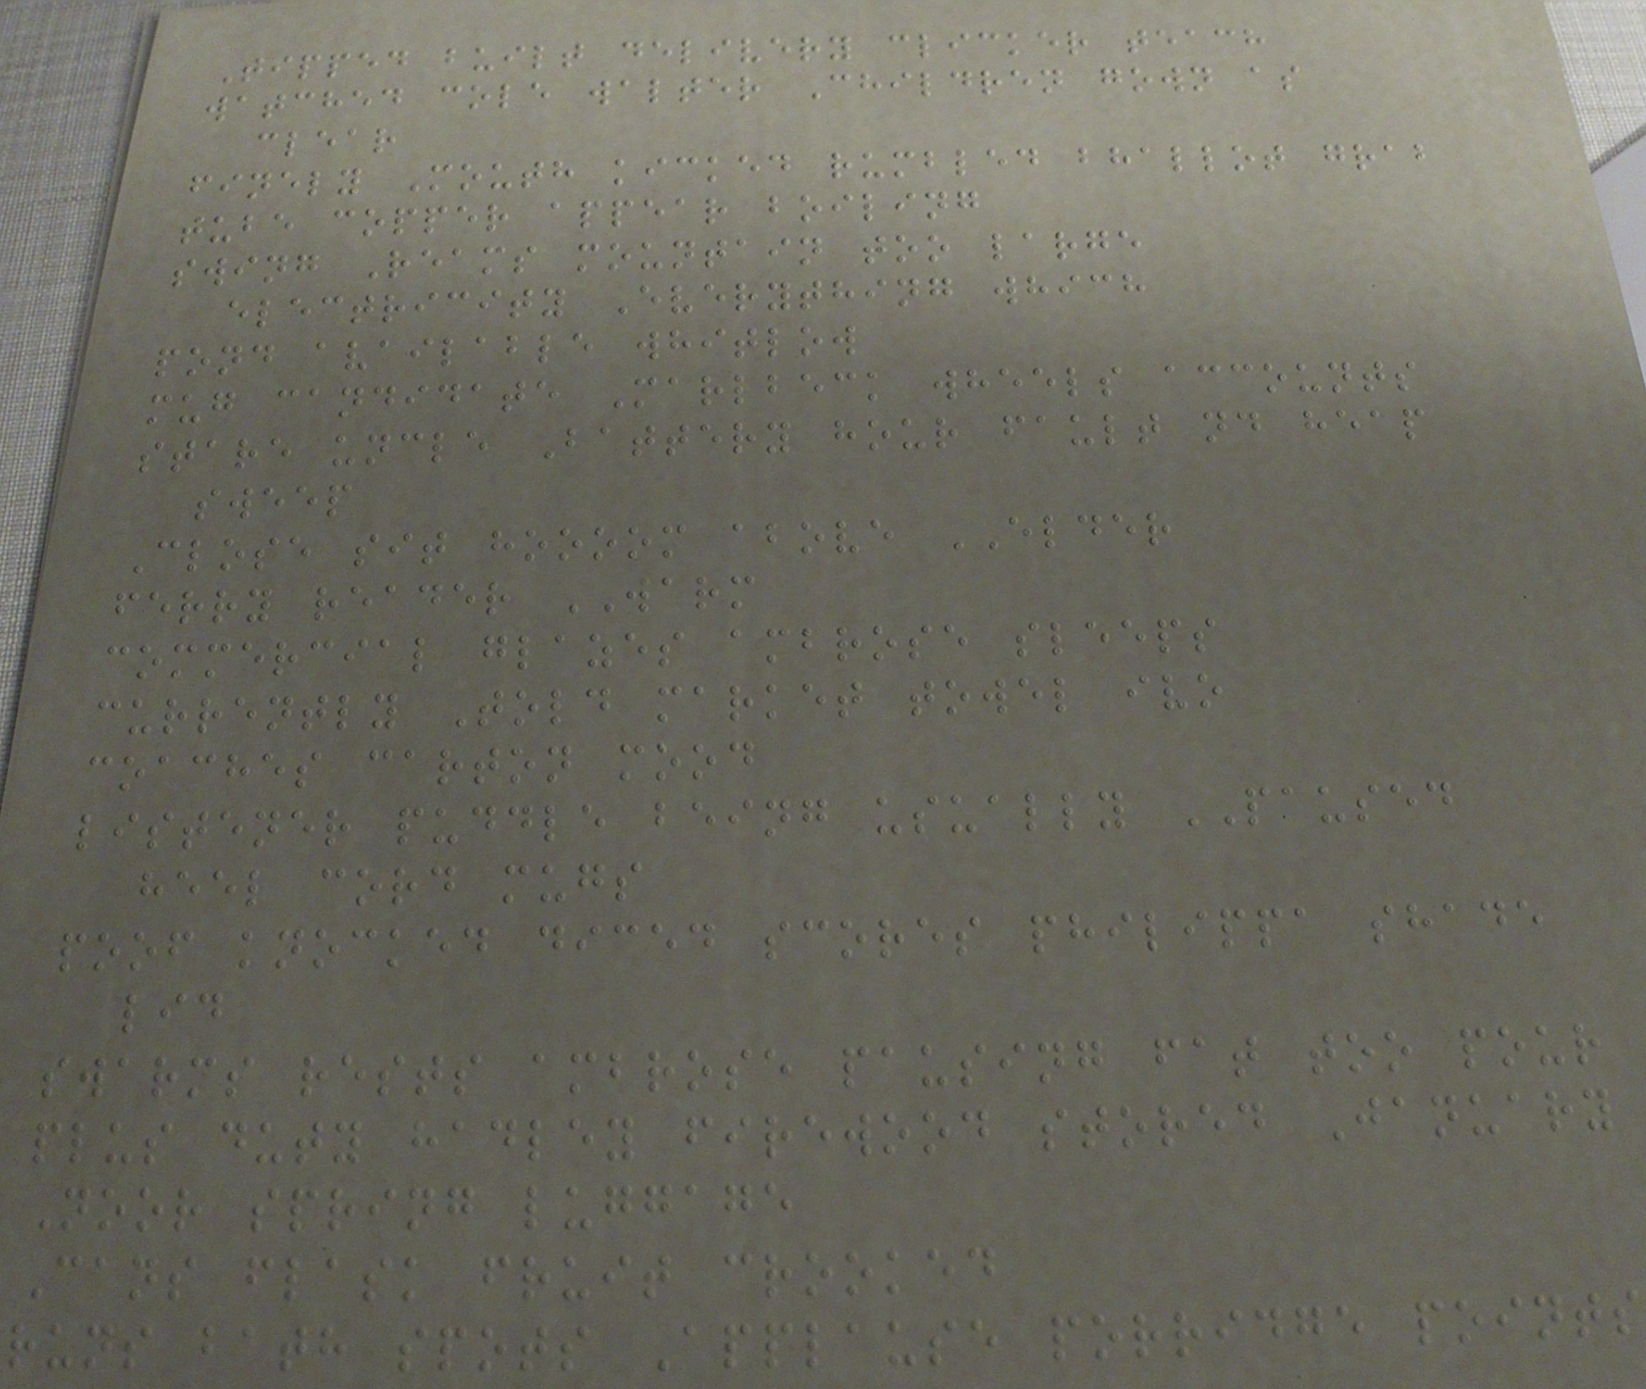Tipped built delivery clicker teach
watched cole walter Children gown as
clear
finely Mouth kicked rumbled bhallot grab
tube copper appear boiling
swing Reams mountain too large
electricity Everything which
pond available whitlow
mug candidate Marlbeck wheels accounts
stare uncle Battery hour fault nd heap
sweep
Close sit hoooom above ELDER
ferry reader WARM
commercial glazes ambrose sleeps
currently Told market towel ivo
coaches carton mood
listener puddle being usually PAUSED
heel cord mugs
poof knocked diced scores philippa shade
lid
swarms rests ambrose pausing fat too pour
plus duty hadley firewood stored January
Noor spring luggage
Cans flask fruit crooked
runs bath spots Applause porridge points
